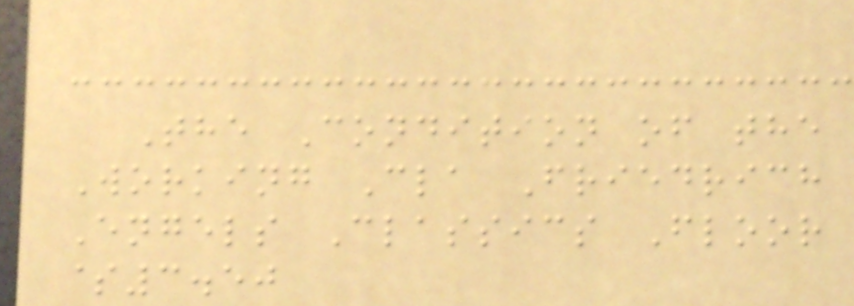The Condition of the
Working Cla Friedrich
Engels Classics Floor
$3.50
